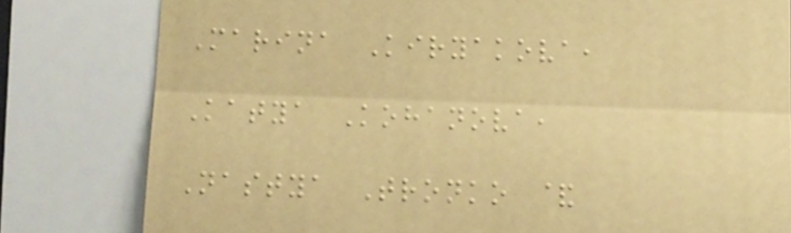Marina Kiryakova,
Katya Kohanova,
Nastya Tronko &
